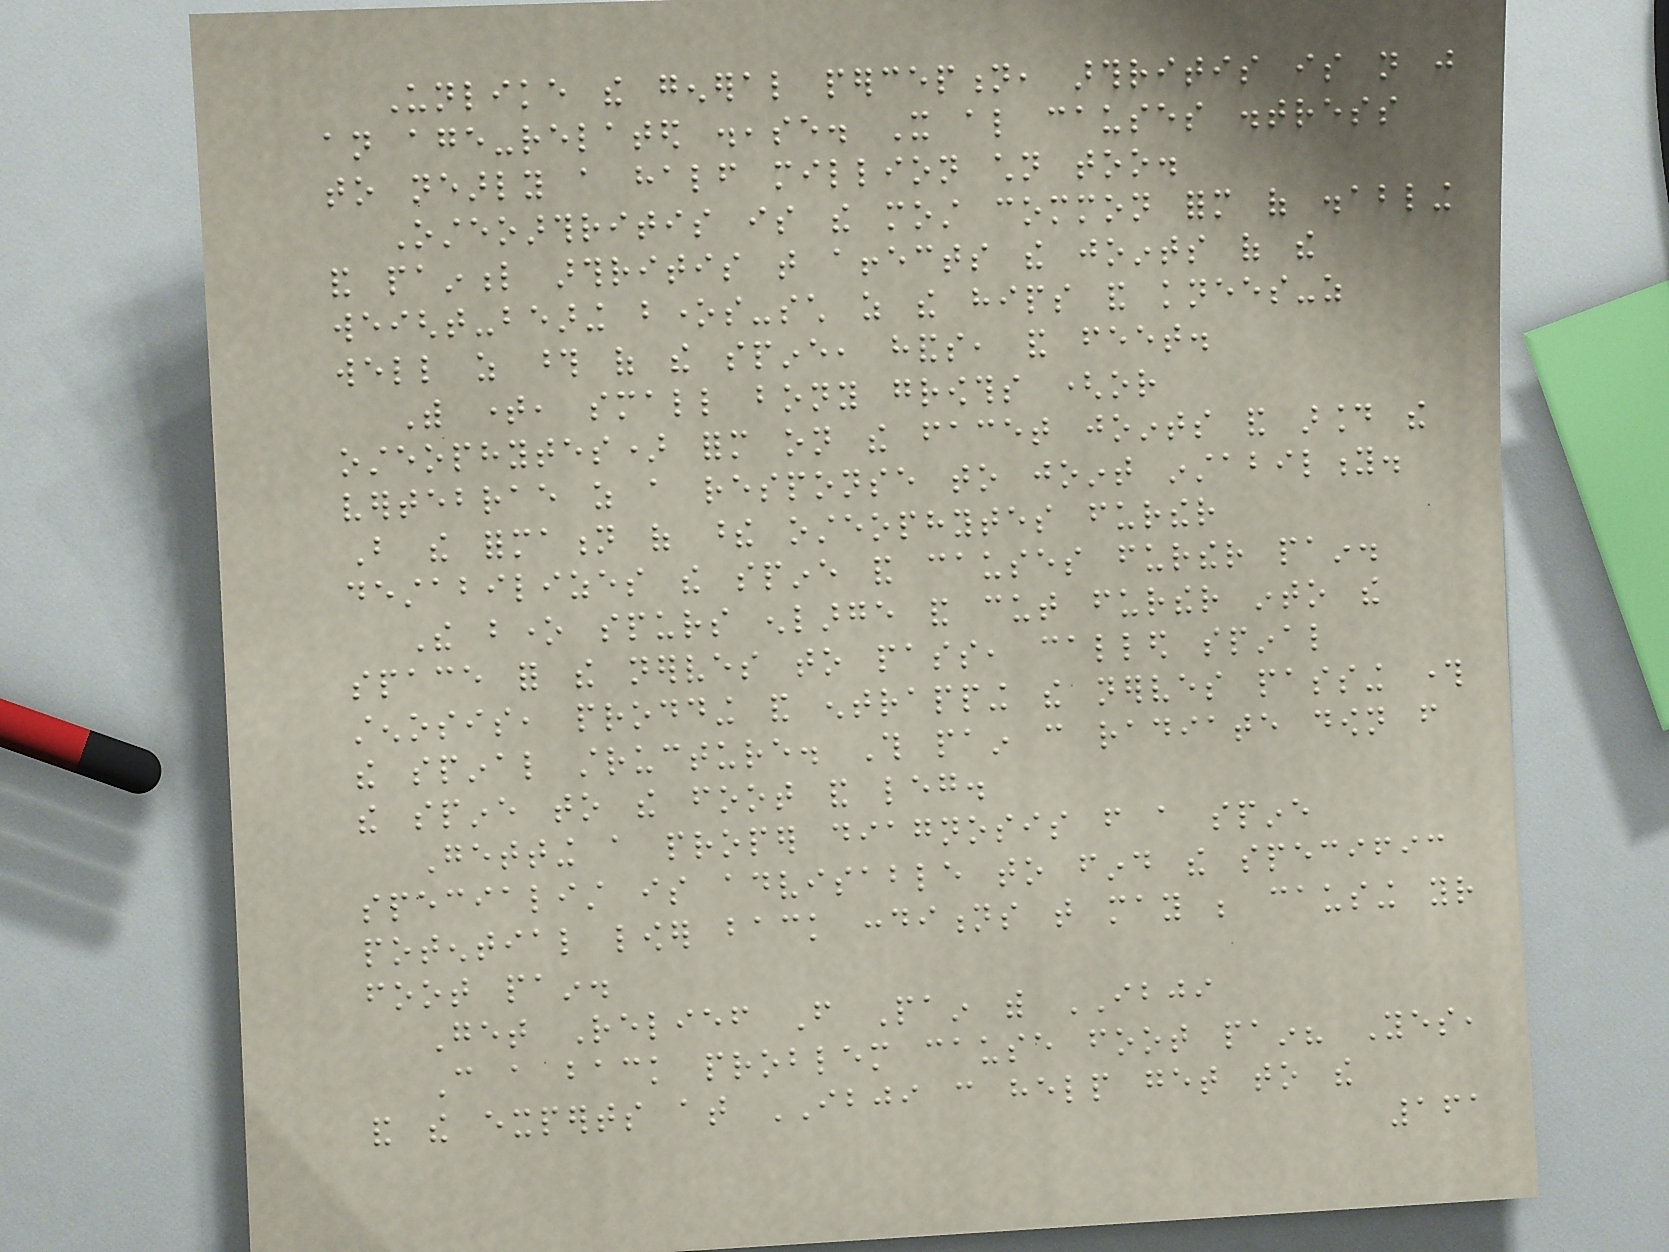Unlike the general perception, arthritis is not just
an age-related disease. It also causes distress
to nearly a half million children too.
Osteoarthritis is the most common form of disabling
and painful arthritis that affects the joints of the
weight-bearing bones-such as the hips and knees-as
well as those of the spine, hands, and feet.
With time, small bony growths (or
osteophytes) form on the facet joints and around the
vertebrae as a response to joint instability.
But the formation of these osteophytes further
destabilizes the spine and causes further pain.
The bone spurs enlarge and cut further into the
space for the nerves to pass, called spinal
stenosis, prodding and entrapping the nerves passing through
the spinal structure. This pain can radiate down from
the spine to the foot and leg.
Getting a proper diagnosis from a spine
specialist is advisable to find the specific
potential lower back conditions that may be causing your
foot pain.
Get Relief From Pain with IBJI
Can a back problem cause foot pain? Yes,
and the experts at IBJI can help get to the
161
